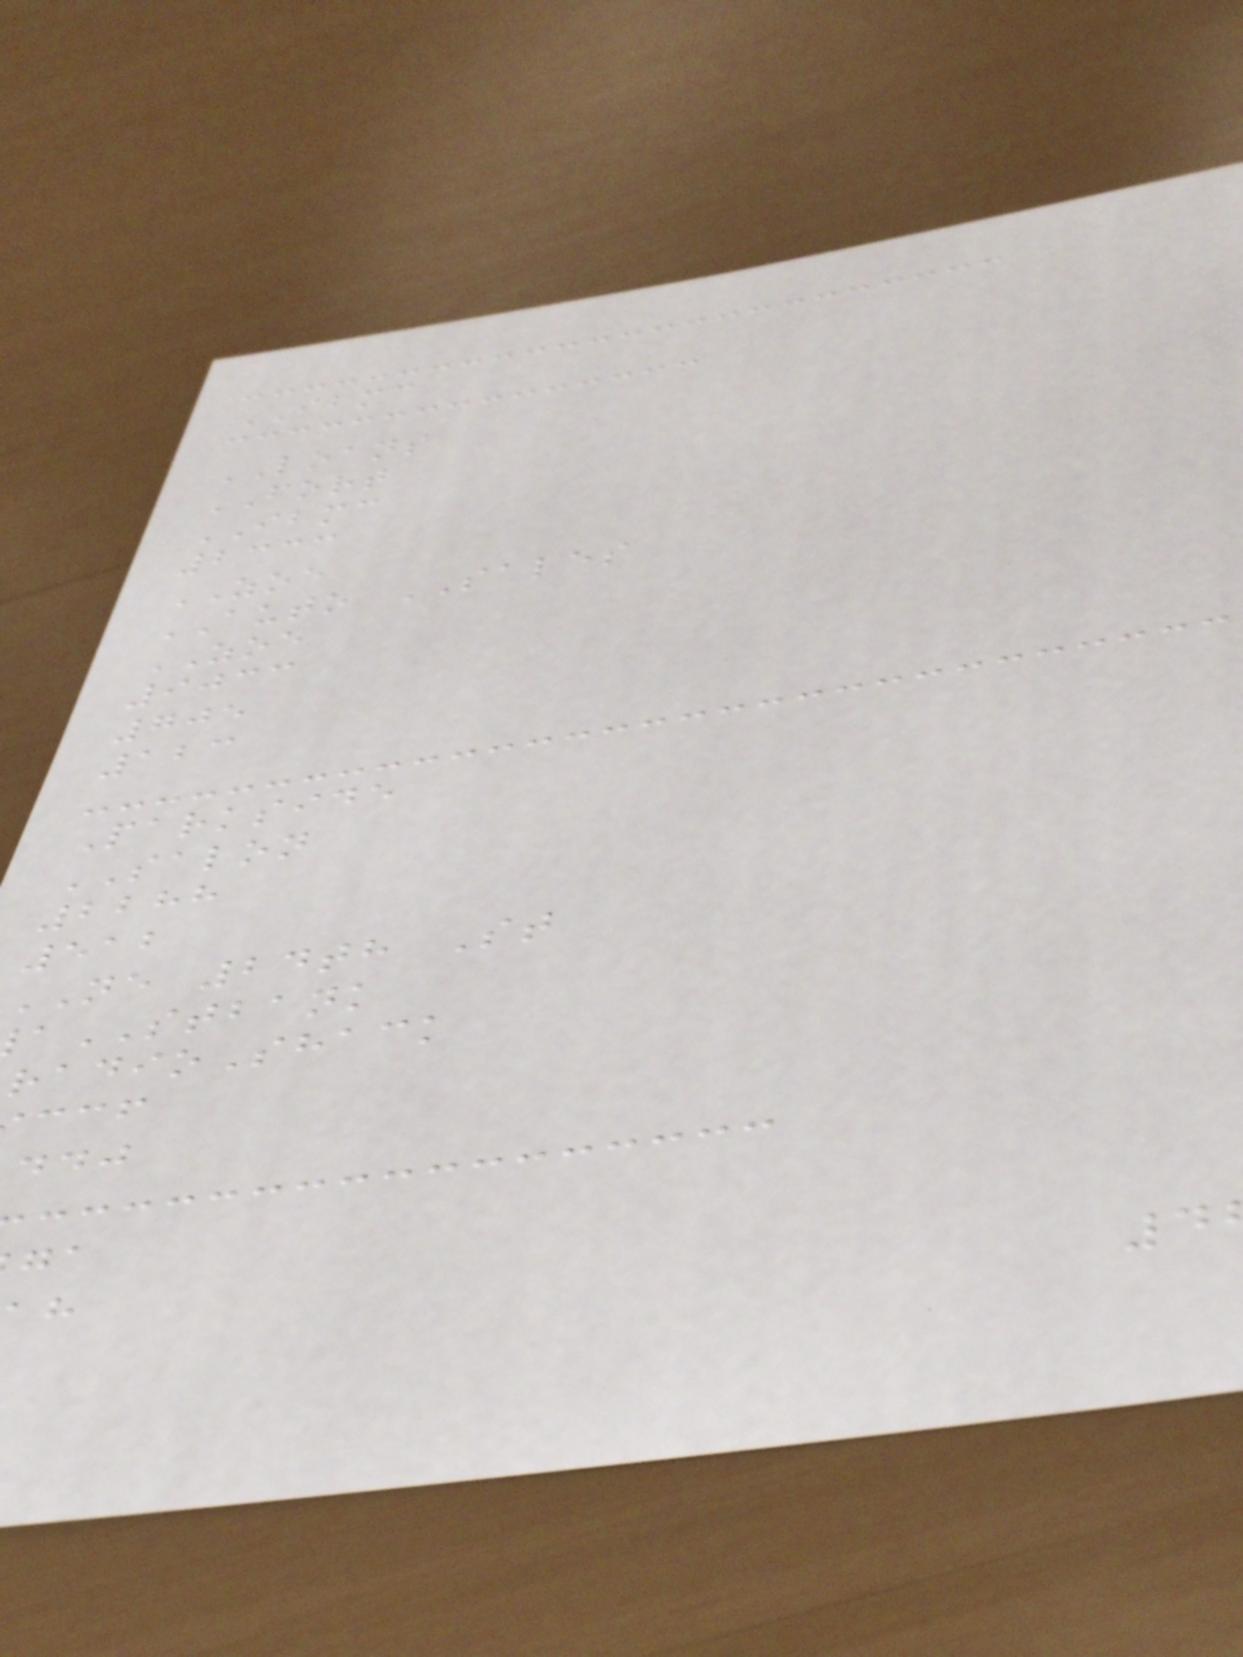IBMC
LOANS
FORT
IBMC
2333
ZOE
AUTO SALES
ZOE
9033
705
123
Parkside
SALON
2288
512
NE 24th St
STBANK
adioShack
